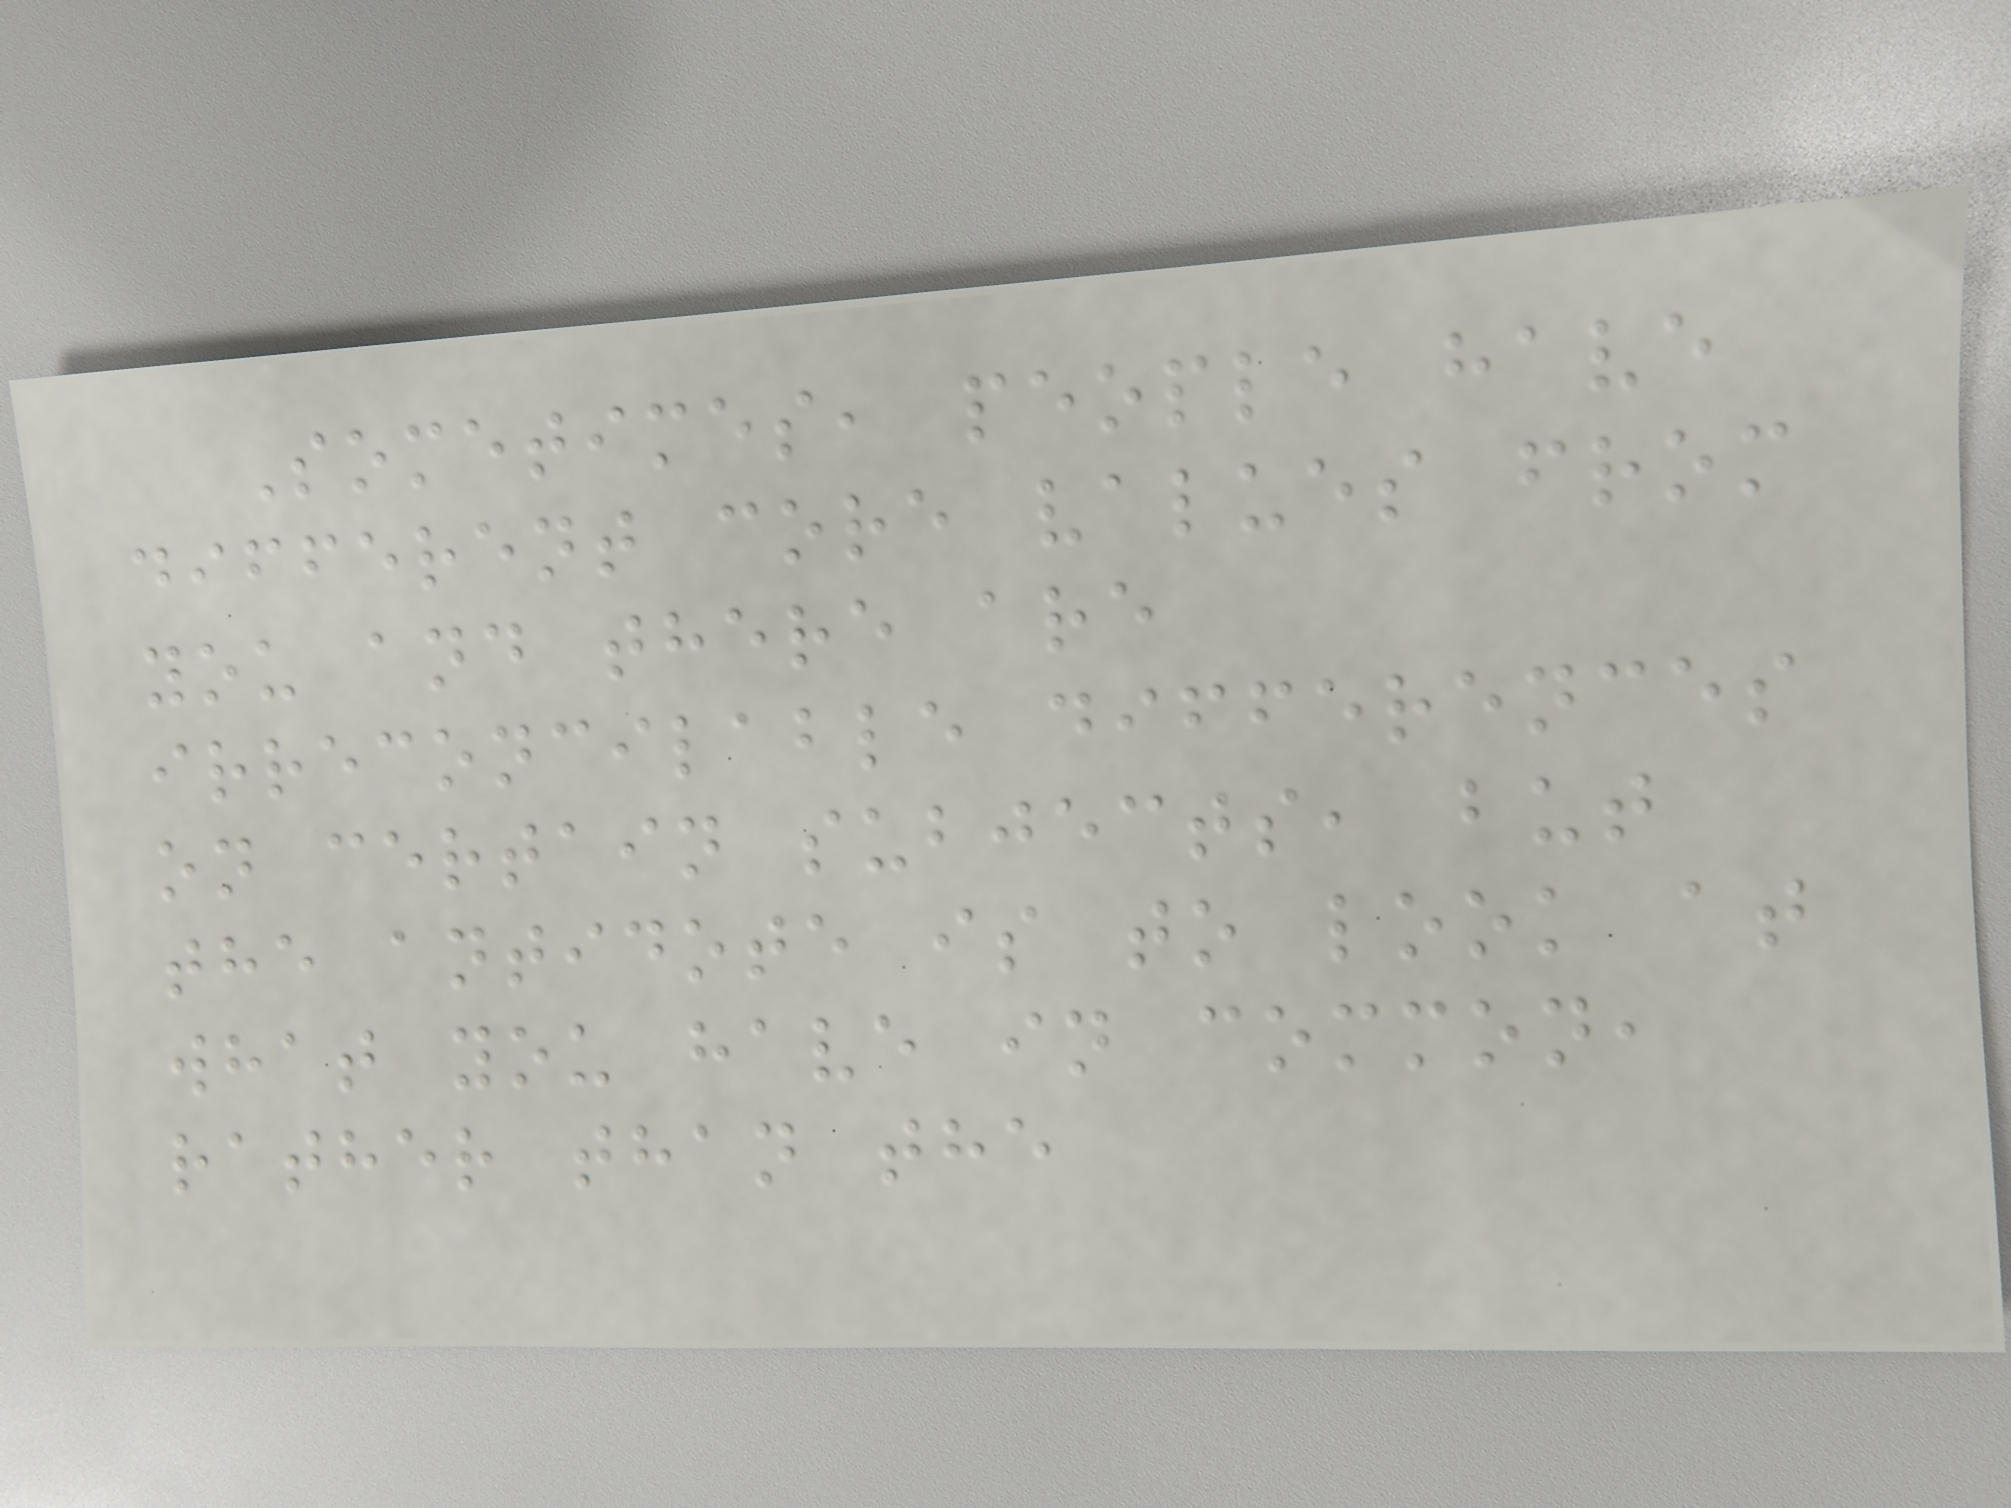Sometimes, people have
different core values from
you and there are
irreconcilable differences
on certain subjects, but
the antidote is to look at
what you have in common,
rather than the
